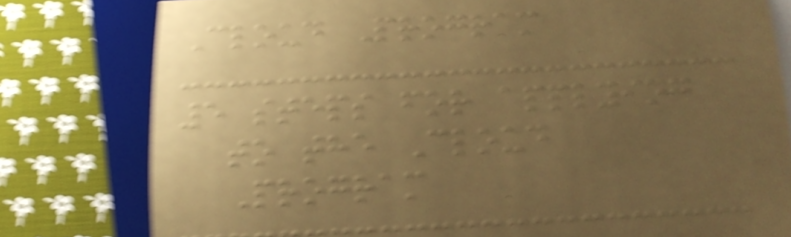Cloud Program
5 steps for applying
to the Cloud
Program
